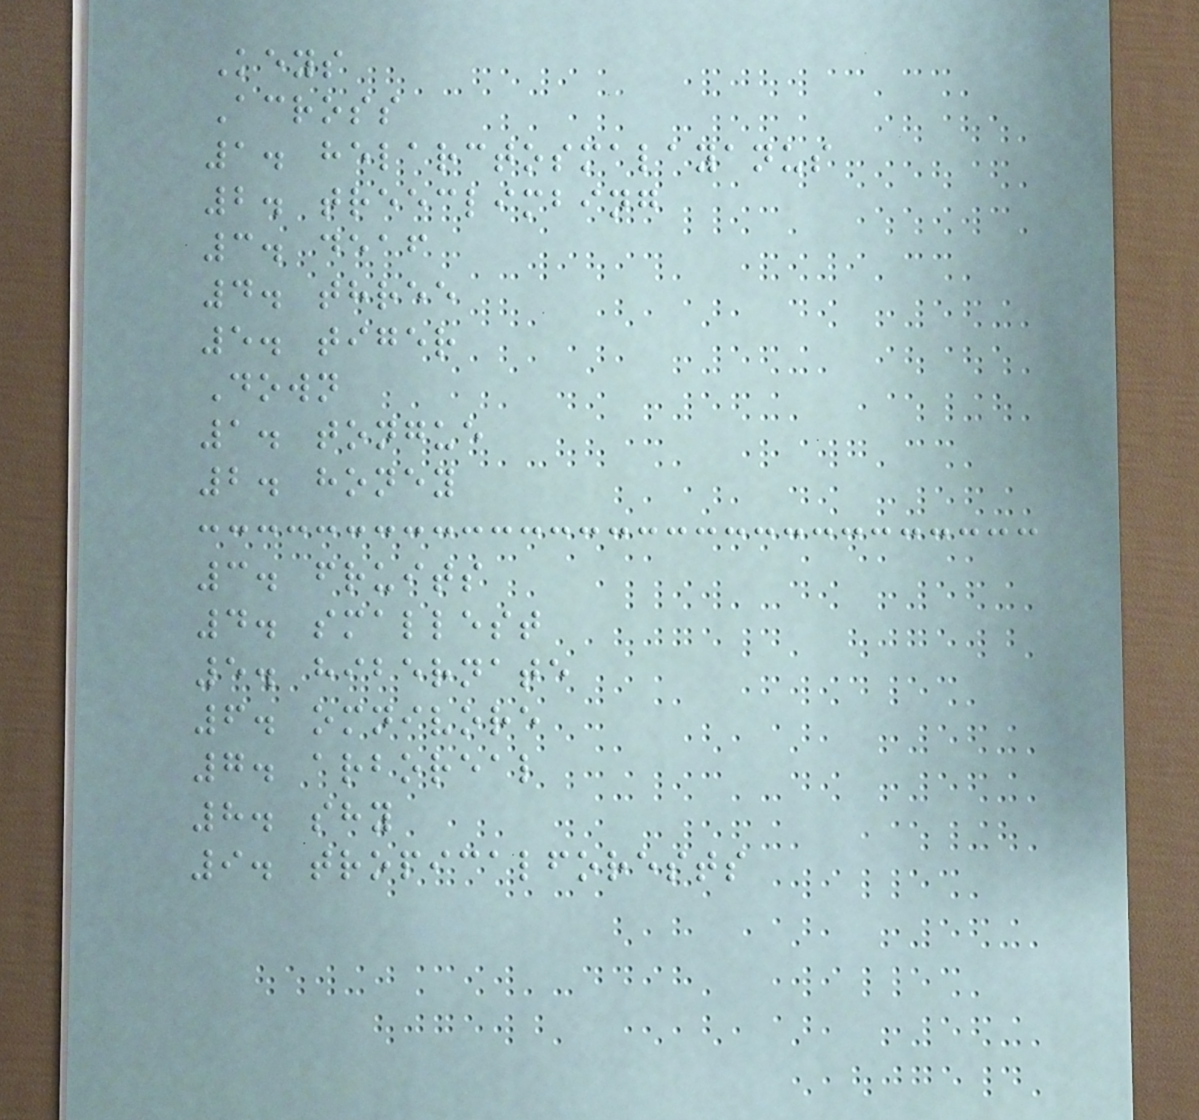Keys
Across
1. helarctosmalayanus
2. treeclimbing
3. deaf
4. three
5. tiger
Down
1. tongue
2. honey
3. fruits
4. smallest
5. hibernate
6. omnivore
7. arboreal
8. shy
9. tropicalforests
